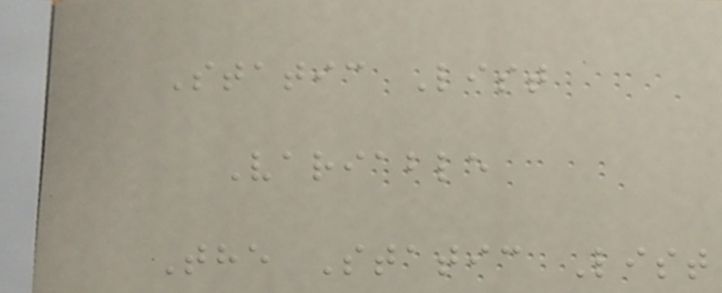Static List
Variable
The Static List
